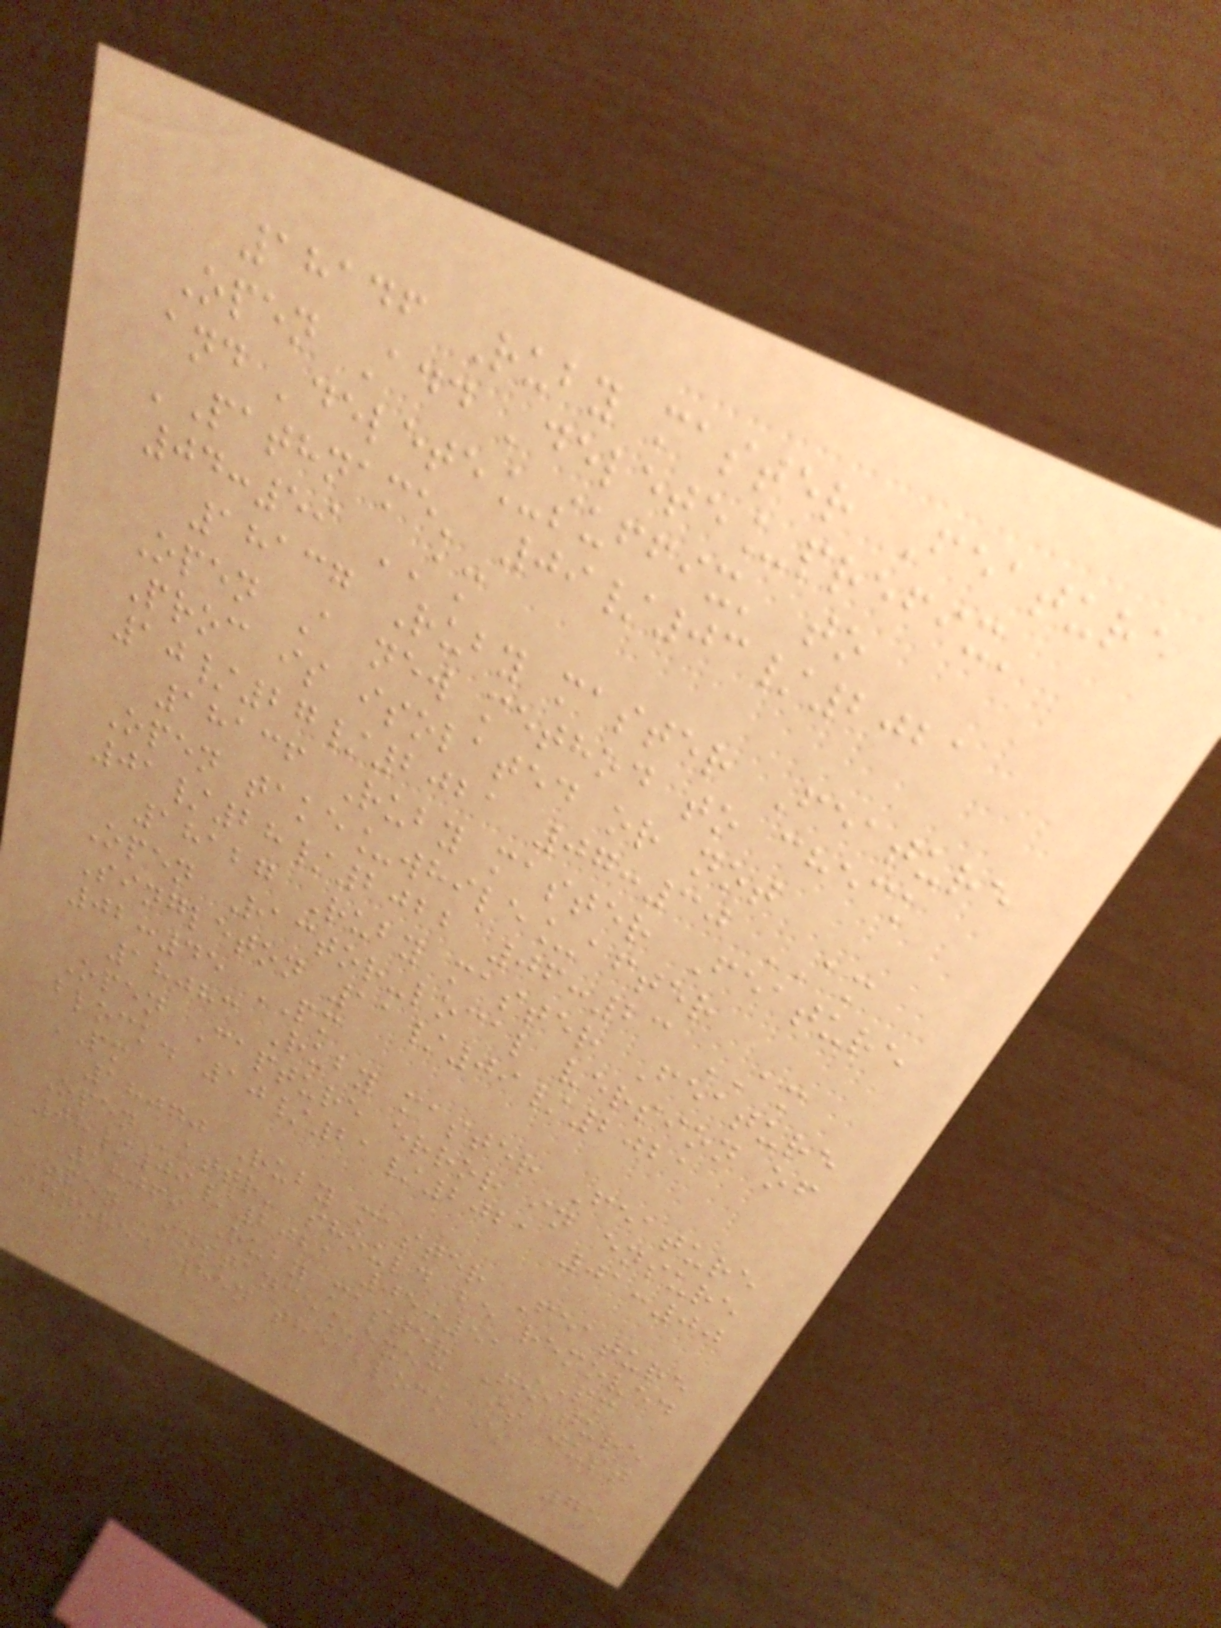18146 Ruby master Feature
Open Add 'delete_prefix'
and 'delete_suffix' to
'Pathname' 09/03/2021
04:59 AM
18137 Ruby master Feature
Open A new method to check
Proc is isolated or not
10/27/2021 07:30 AM
18136 Ruby master Feature
Open take_while_after
01/28/2022 06:23 AM
18127 Ruby master Feature
Open Ractor-local version of
Singleton 11/09/2021
02:45 PM
18083 Ruby master Feature
Open Capture error in ensure
block. 10/21/2021 01:00
PM
18070 Ruby master Feature
Open 'attr' should be removed
08/09/2021 05:51 PM
18069 Ruby master Feature
Open 'instance_exec' is just
ignored when the block is
75
